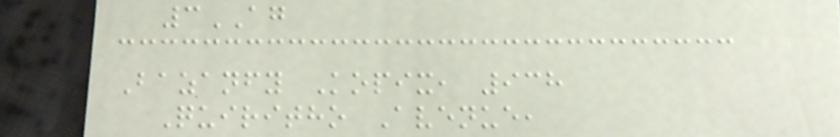3AG
Bazanfy Kopix, 938
Quiritho Avenue,
